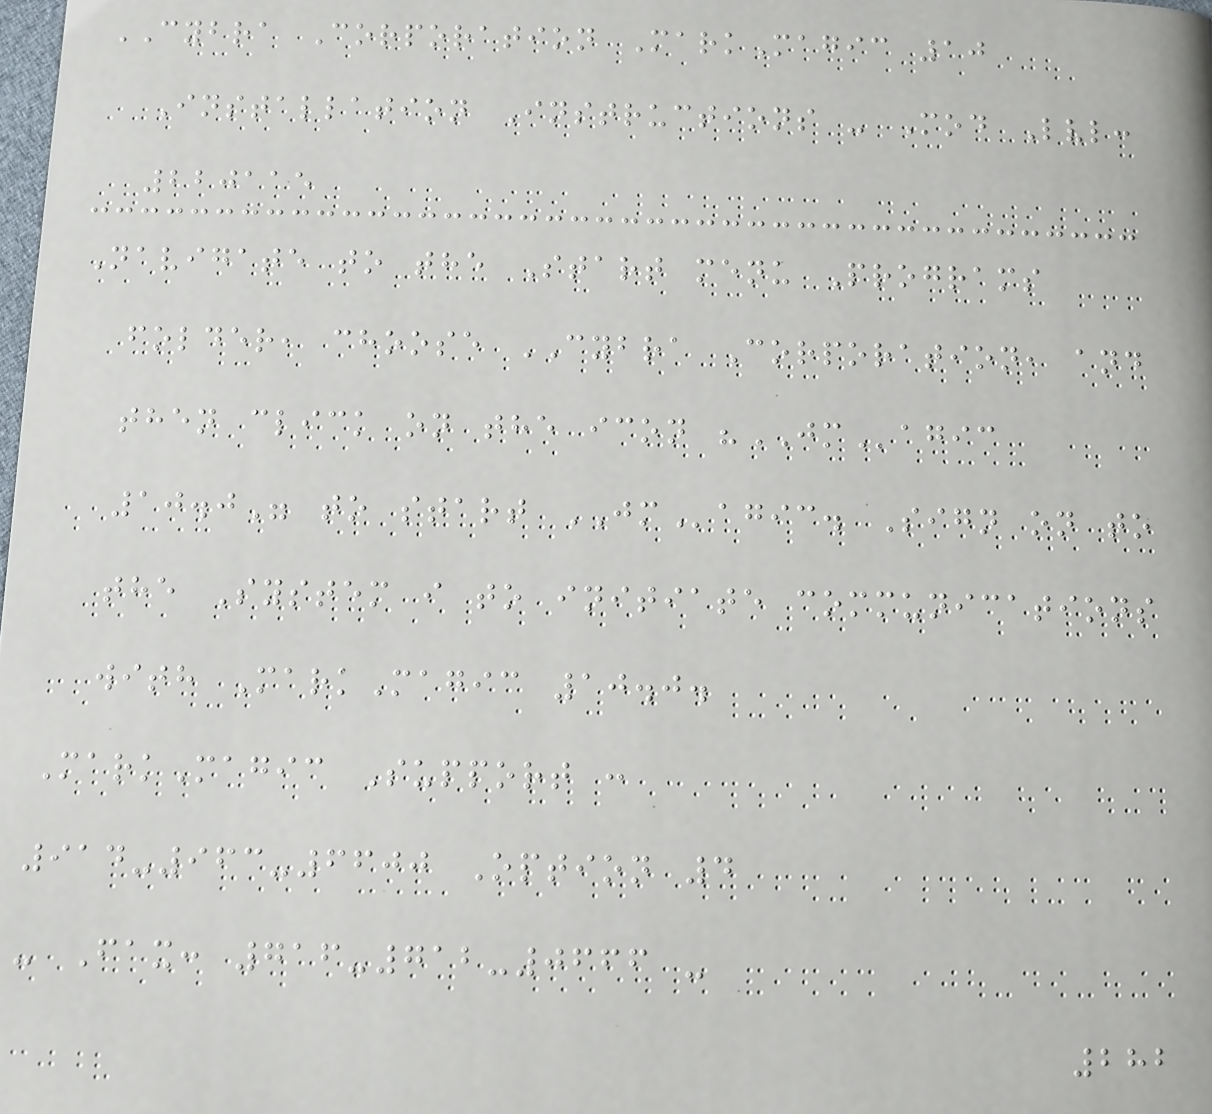CYBRA Corporation MarkMagic 10
Installation Instructions - Mod Lvl:
220115
Navigate to the Start menu Programs
folder, choose CYBRA Corporation, and
then click on the icon "JMagic
10.0" to start JMagic. Sign on to
the System i to initiate communications
with MarkMagic 10.0.
MarkMagic Support :
914-963-6600 Option 4
- Fax: 716-712-0666 -
282
